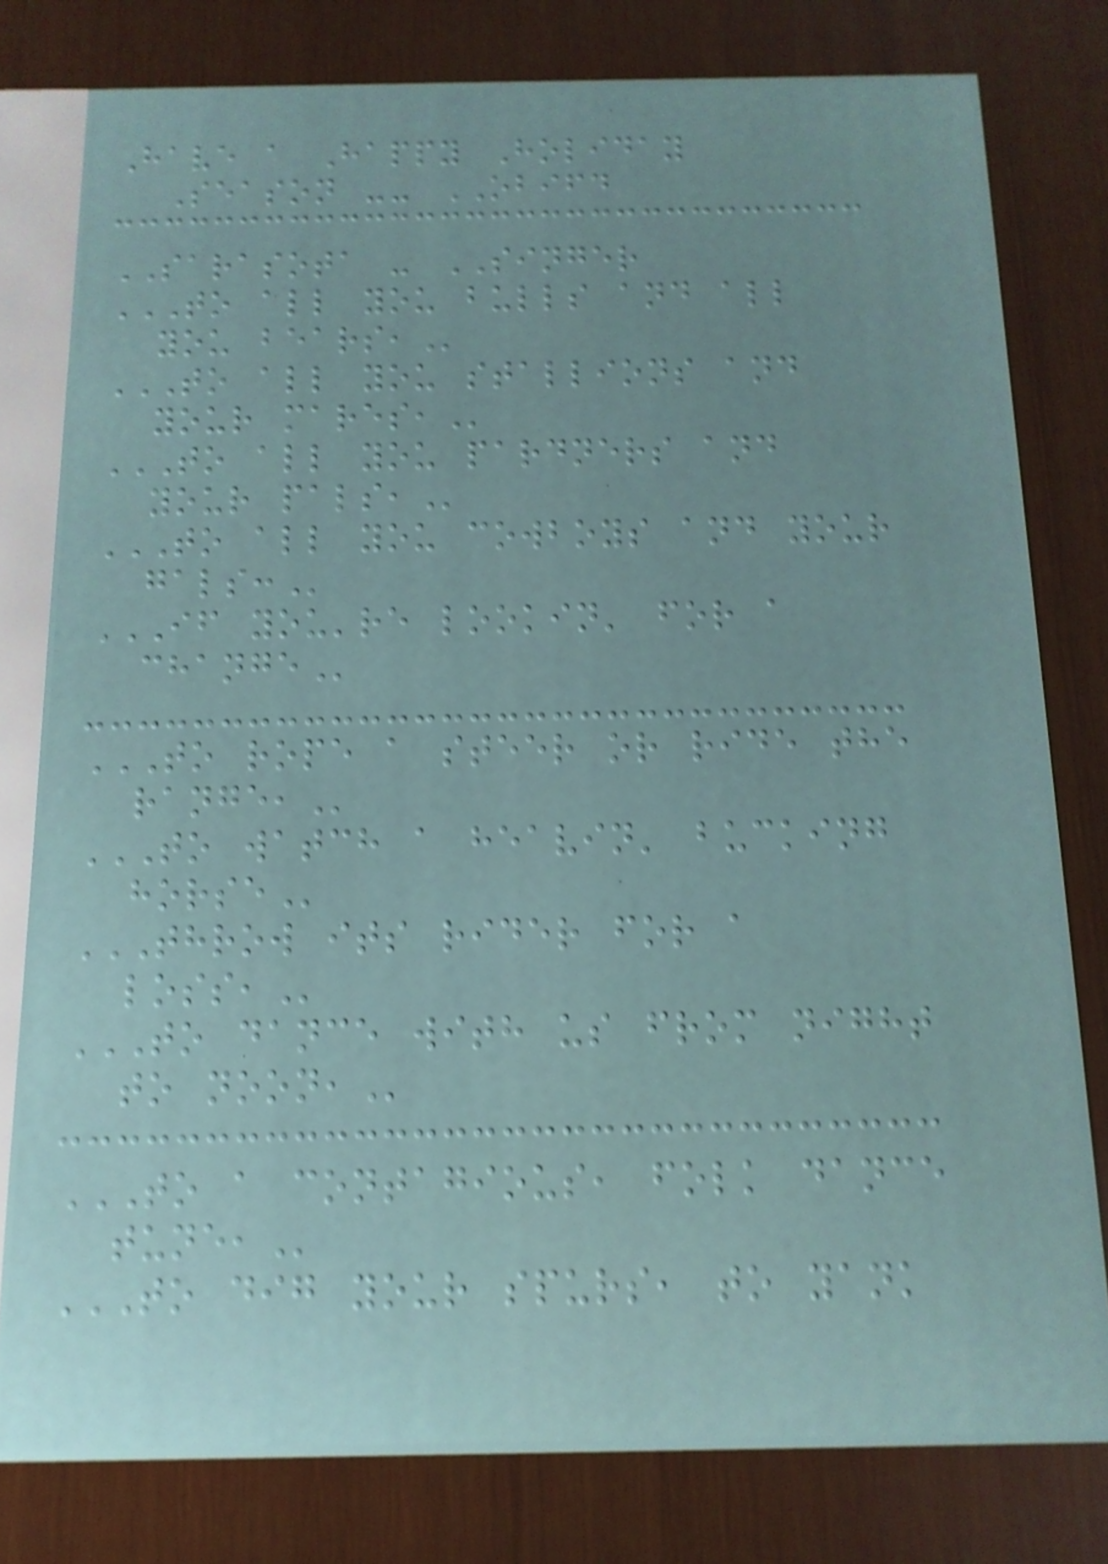Have a Happy Holiday
Season -- OBIFD
SARASOTA - SINGER
TO ALL YOU BULLS AND ALL
YOU BEARS,
TO ALL YOU STALLIONS AND
YOUR MARES,
TO ALL YOU PARDNERS AND
YOUR PALS,
TO ALL YOU COWBOYS AND YOUR
GALS:
IF YOU'RE LOOKIN' FOR A
CHANGE
TO ROPE A STEER OR RIDE THE
RANGE,
TO WATCH A HEAVIN' BUCKING
HORSE
THROW ITS RIDER FOR A
LOSS,
TO DANCE WITH US FROM NIGHT
TO NOON,
TO A CONTAGIOUS, FOLK DANCE
TUNE,
TO DIG YOUR SPURS, TO YANK
